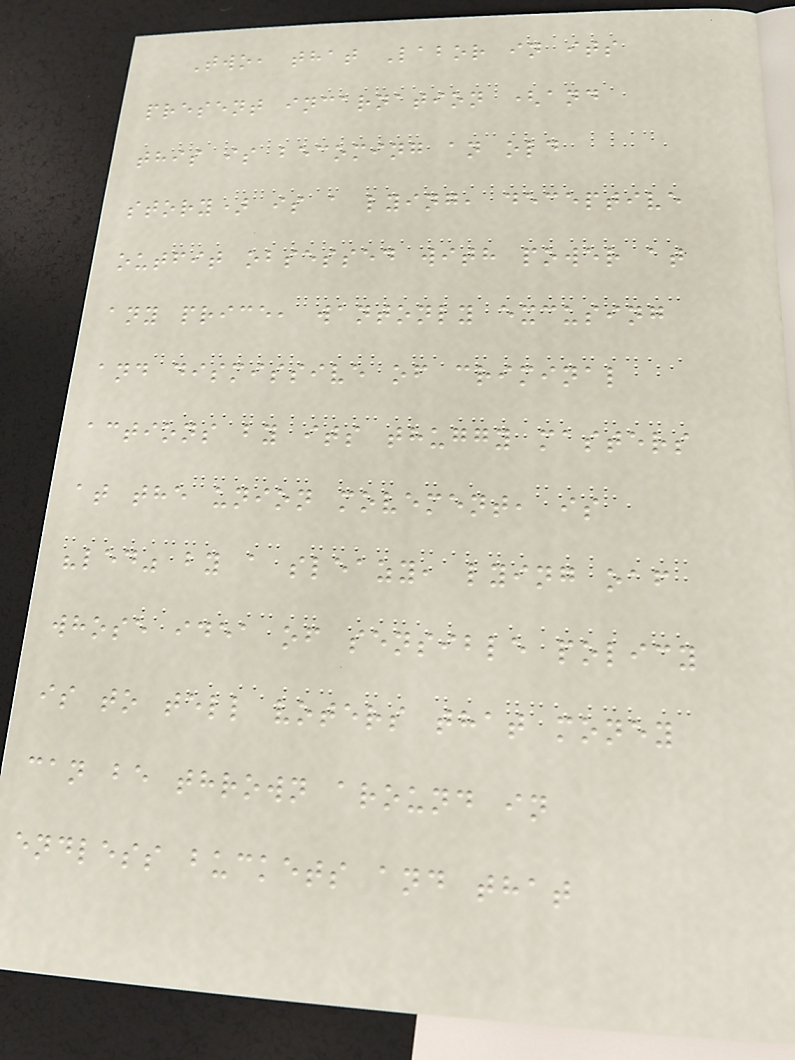Two, that Labor in its
present incarnation (and
this is becoming an old
story) is a lying, deceptive
outfit obsessed with power at
any price, wantonly excusing
and dismissive of criminal
actions by its thuggy masters
at the union movement, is
"led" by a sleazy, lying oaf
whose idea of sensible policy
is to tell voters that money
can be thrown around in
endless buckets and that
